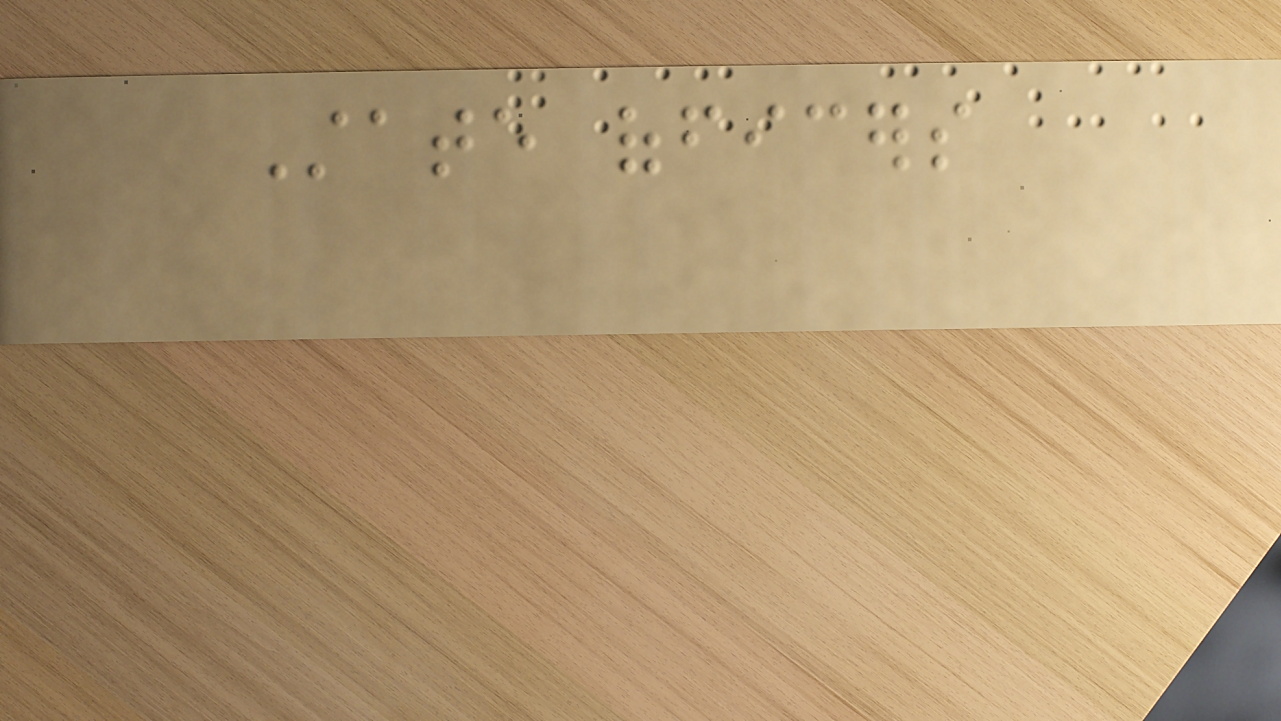State officers
